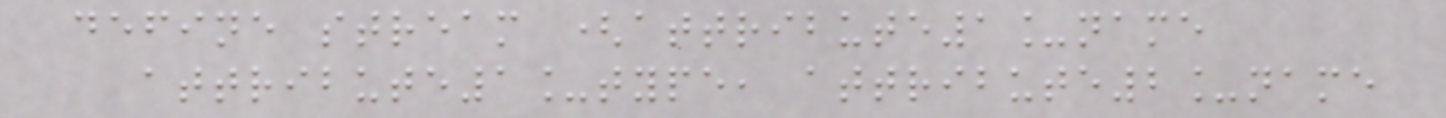define stream (attribute1_name
attribute1_type, attribute2_name
